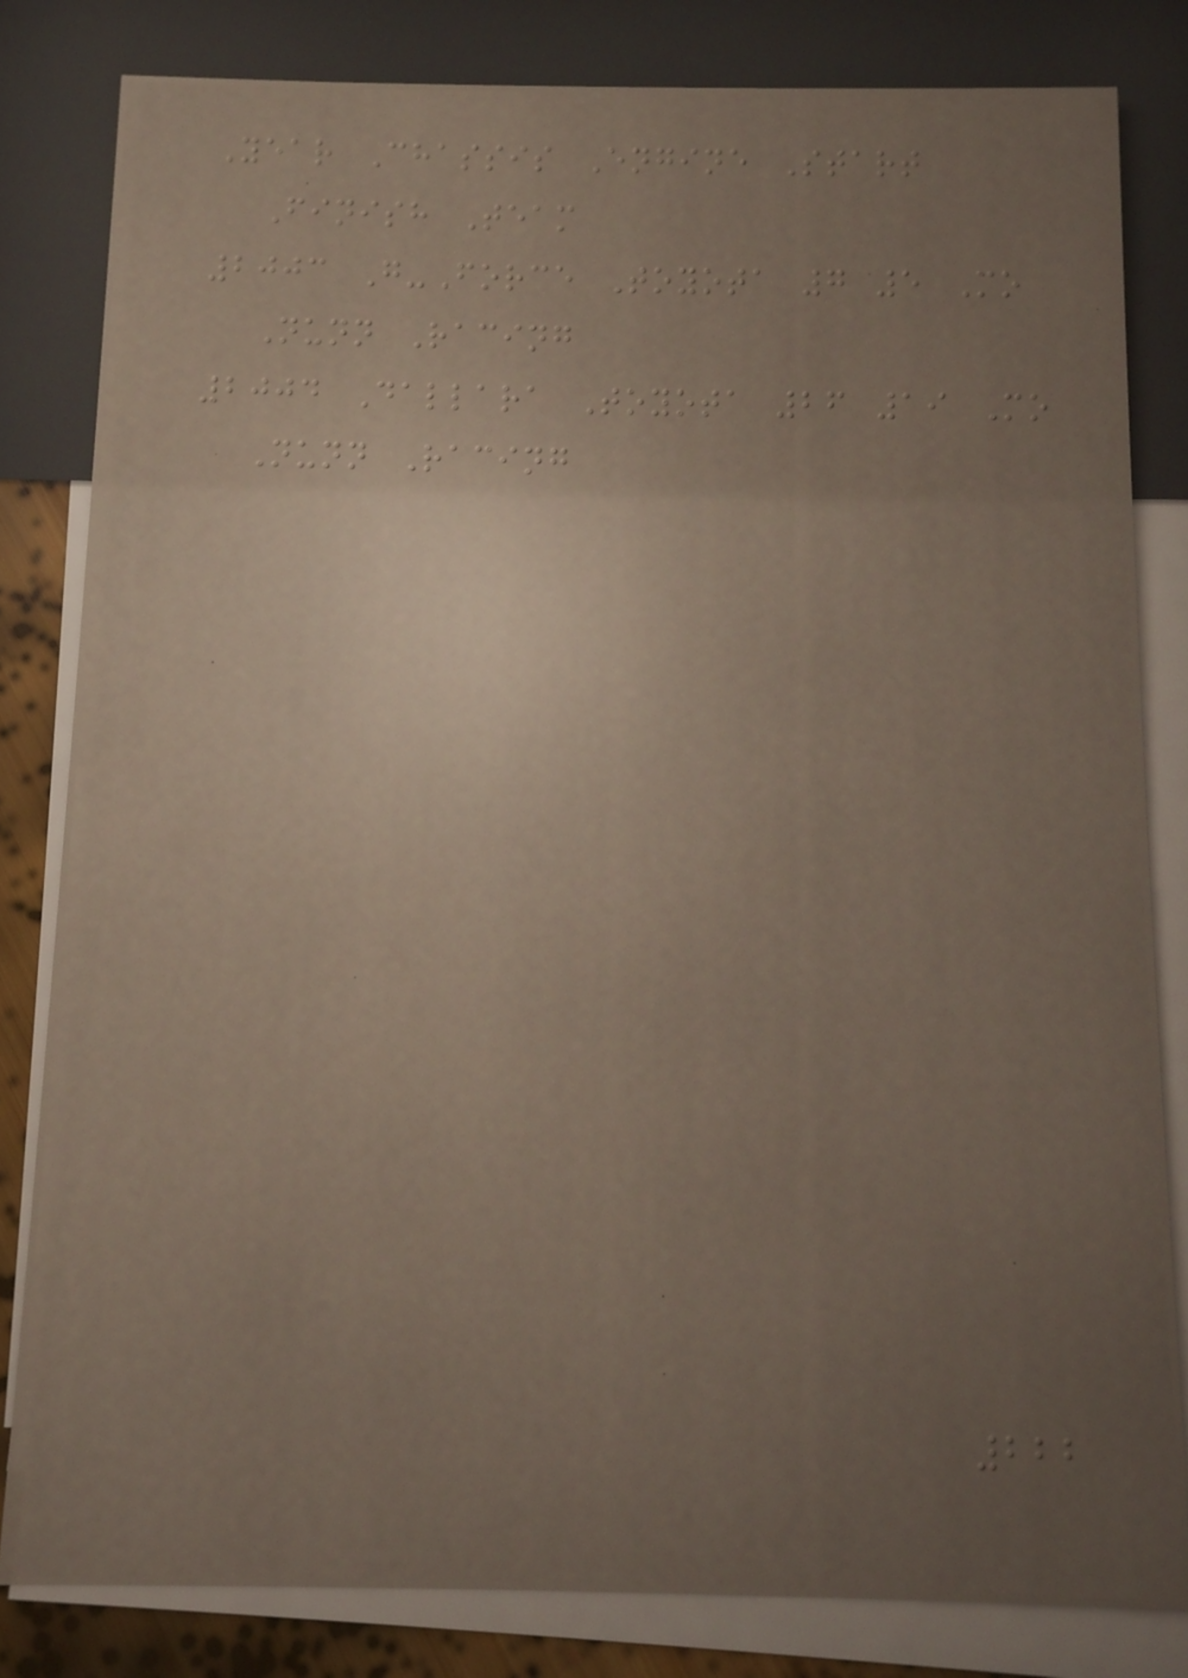Year Chassis Engine Start
Finish Team
2003 G-Force Toyota 7 5 Mo
Nunn Racing
2004 Dallara Toyota 26 19 Mo
Nunn Racing
222
